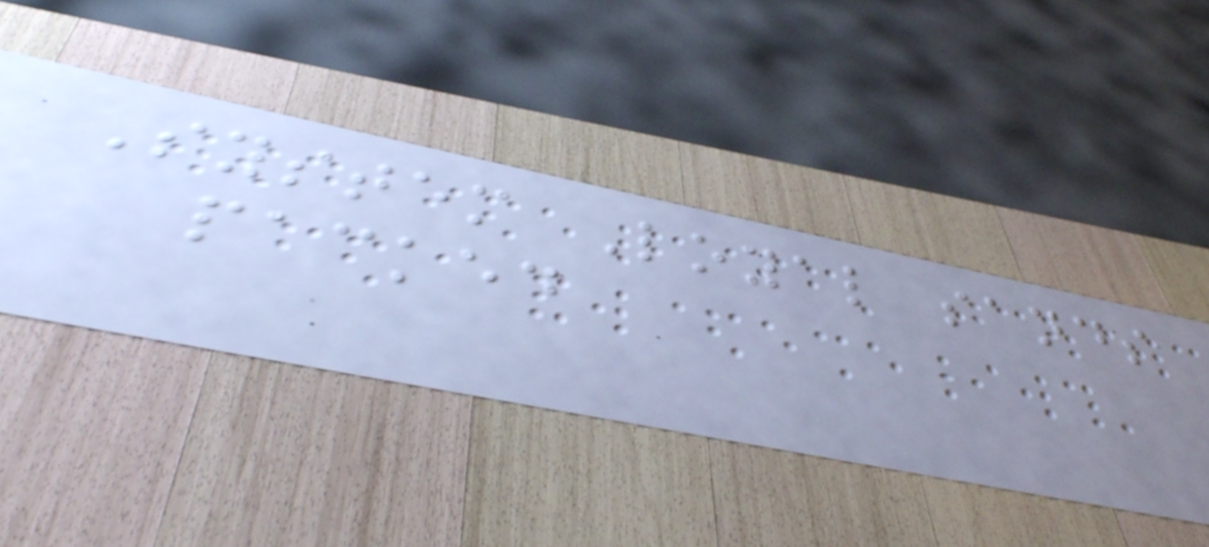System Loyal sands
packed
